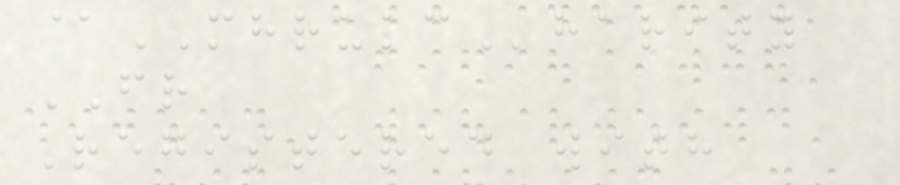@MHRUKCharity
FR
Registered with
